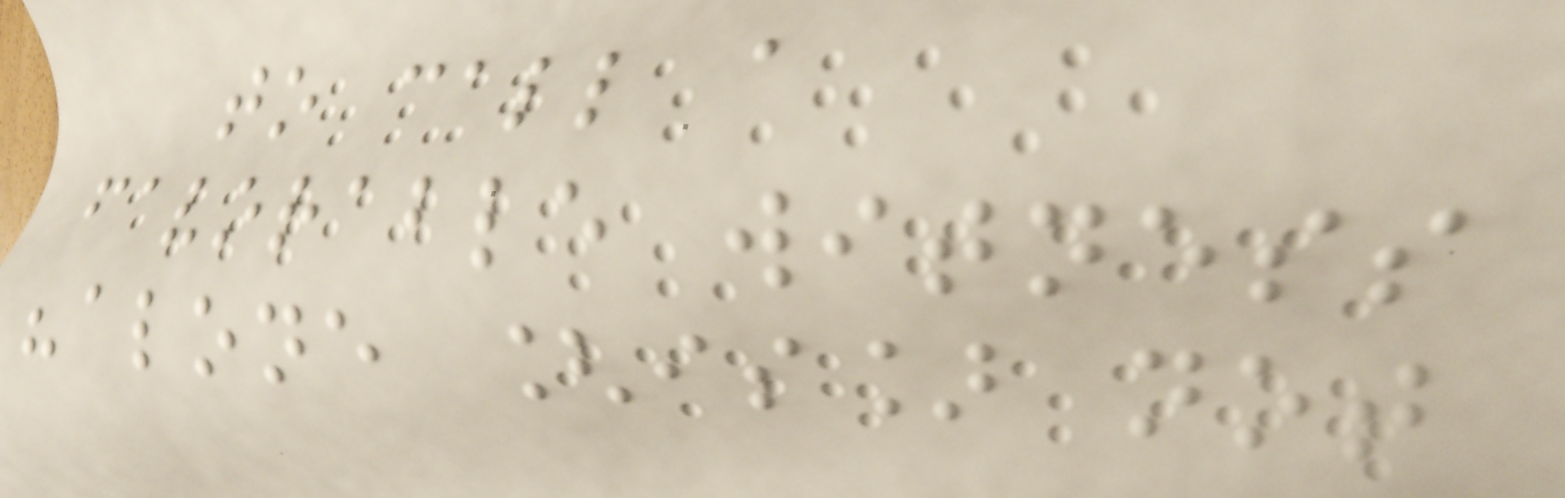to call a
favorable witness
"alone [is] not
